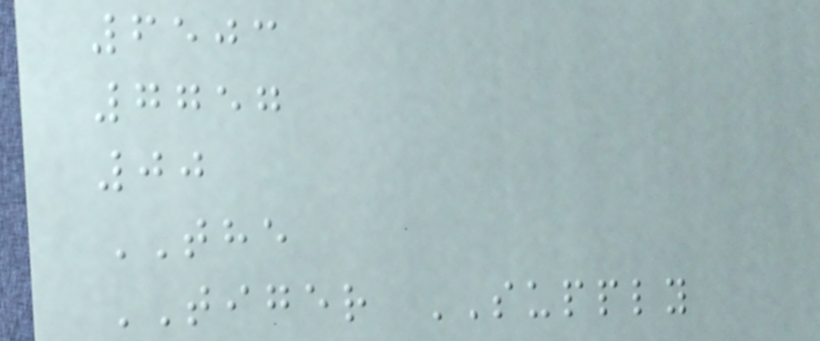6503
7757
00
THE
TIGER SUPPLY
